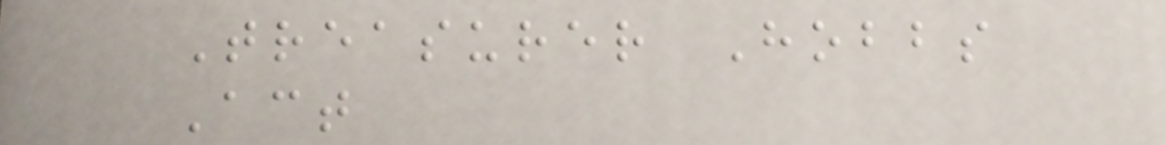Treasurer Hobbs
Act
